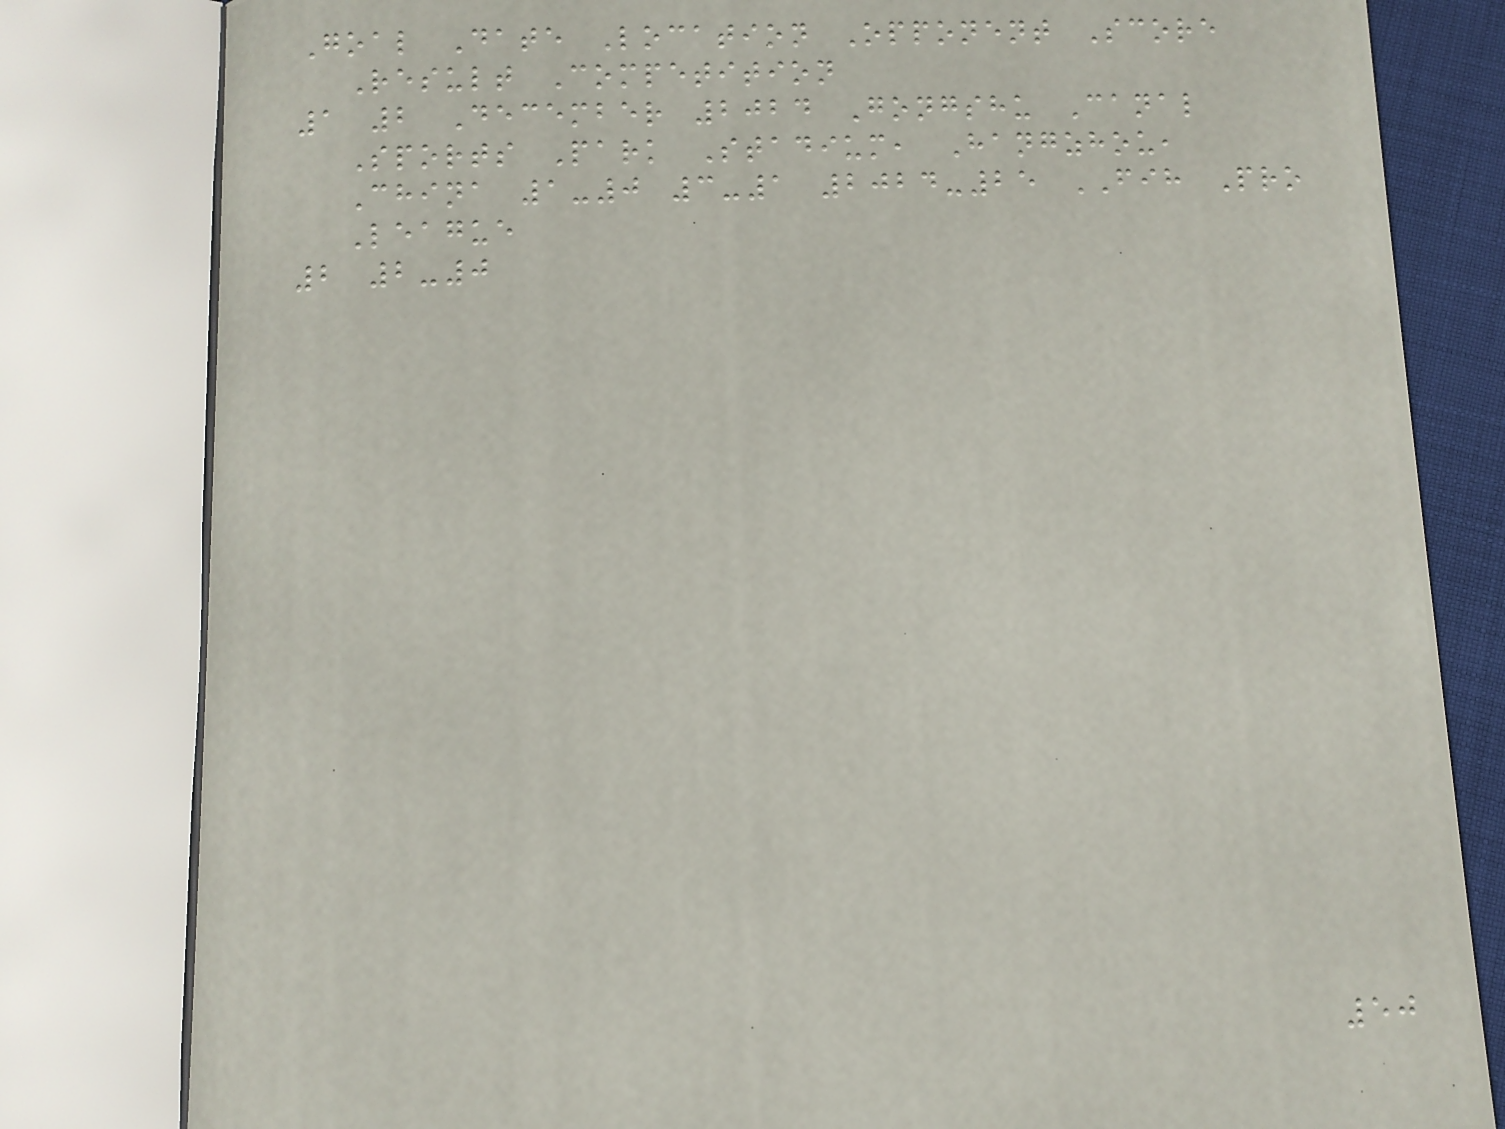Goal Date Location Opponent Score
Result Competition
1 2 December 2024 Gongshu Canal
Sports Park Stadium, Hangzhou,
China 1-0 3-1 2024-25 FIH Pro
League
2 2-0
50
